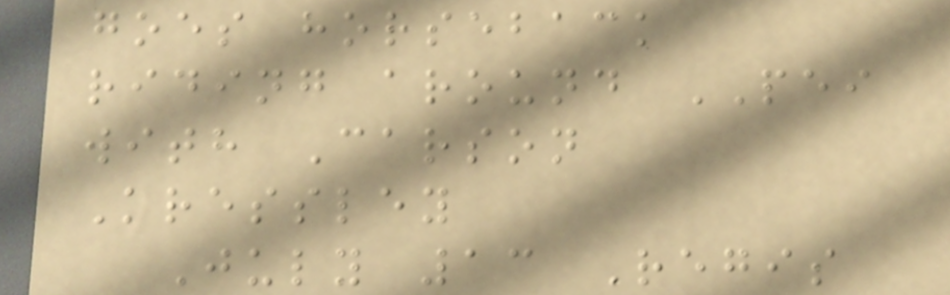goes horseback
riding around PEI
with Carson
Kressley
July 13 Regis
